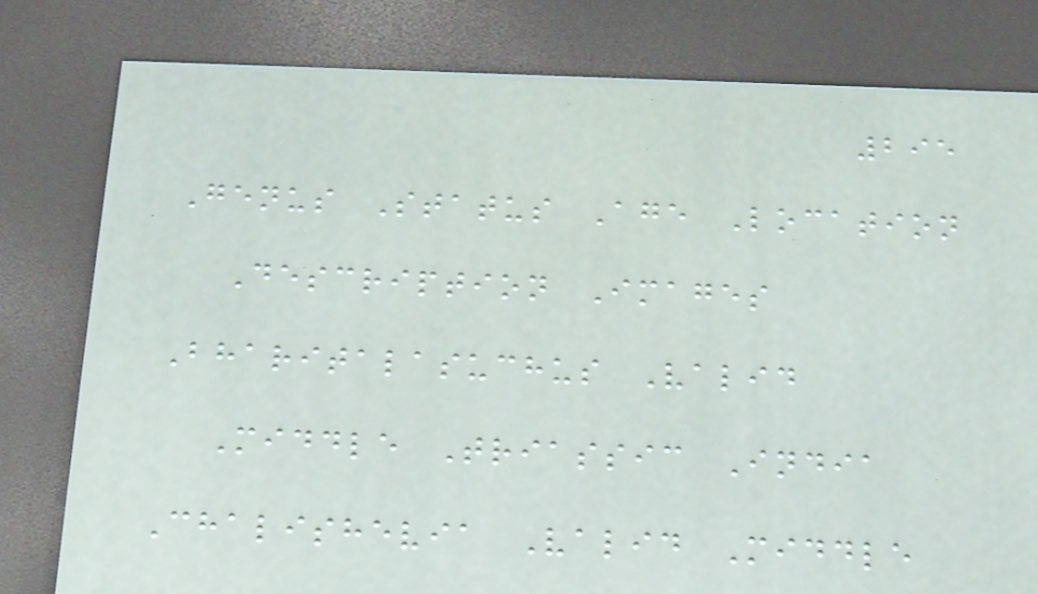295
Genus Status Age Location
Description Images
Bharitalasuchus Valid
Middle Triassic India
Chalishevia Valid Middle
